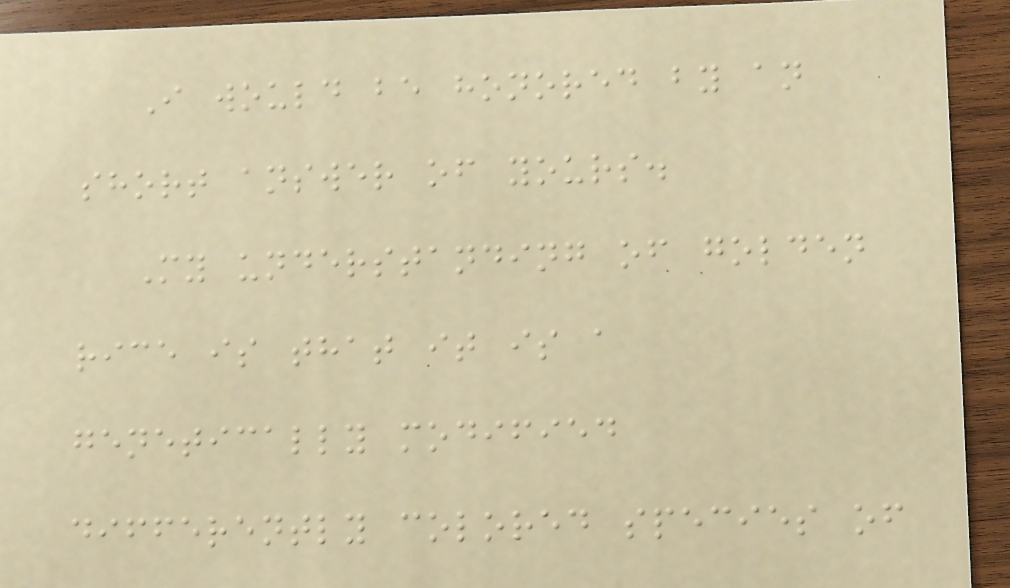I would be honored by an
short answer of yours.
My understanding of golden
rice is that it is a
genetically modified
differently colored species of
